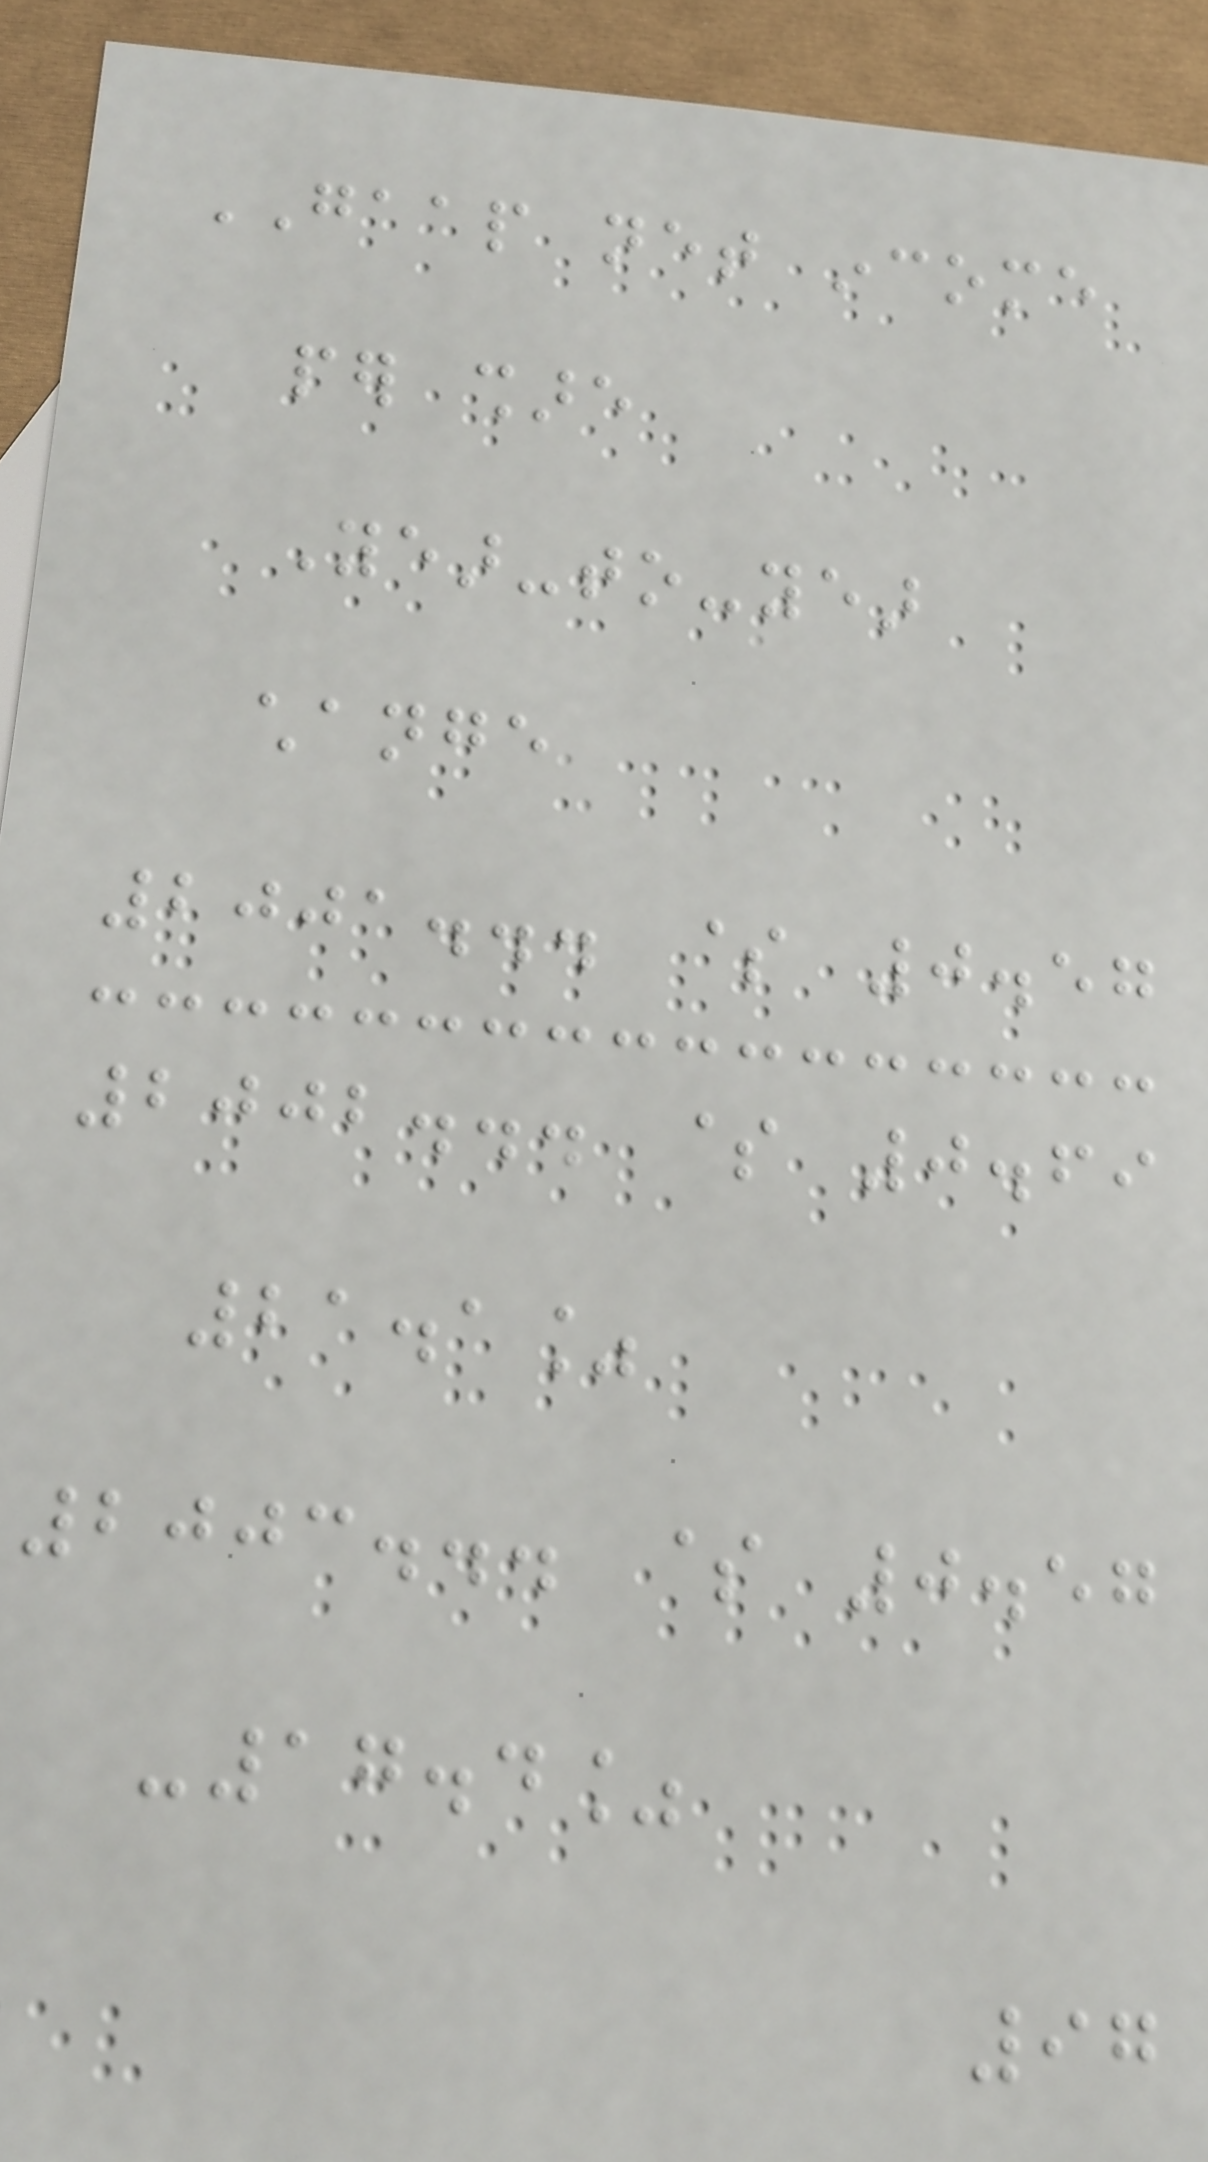GAAP net income
per share
Year-to-year
change
2001... $ 0.57
2002... $ 0.69
21.1%
2003... $ 0.57
-17.4%
97
